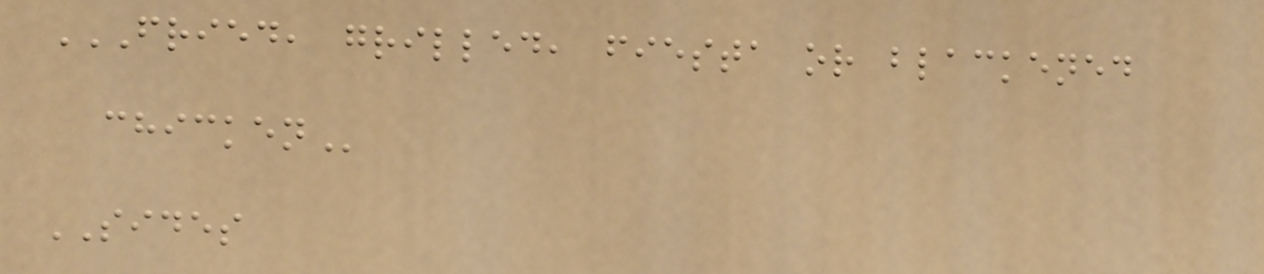FRIED, GRILLED, FIESTA OR BLACKENED
CHICKEN
SIDES
